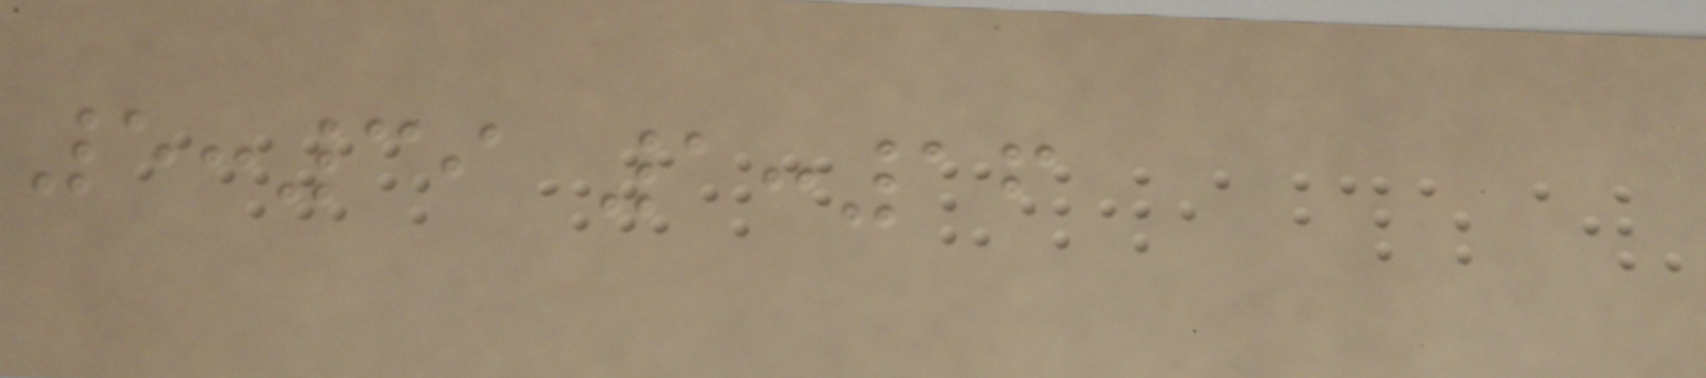5:39 1:16
